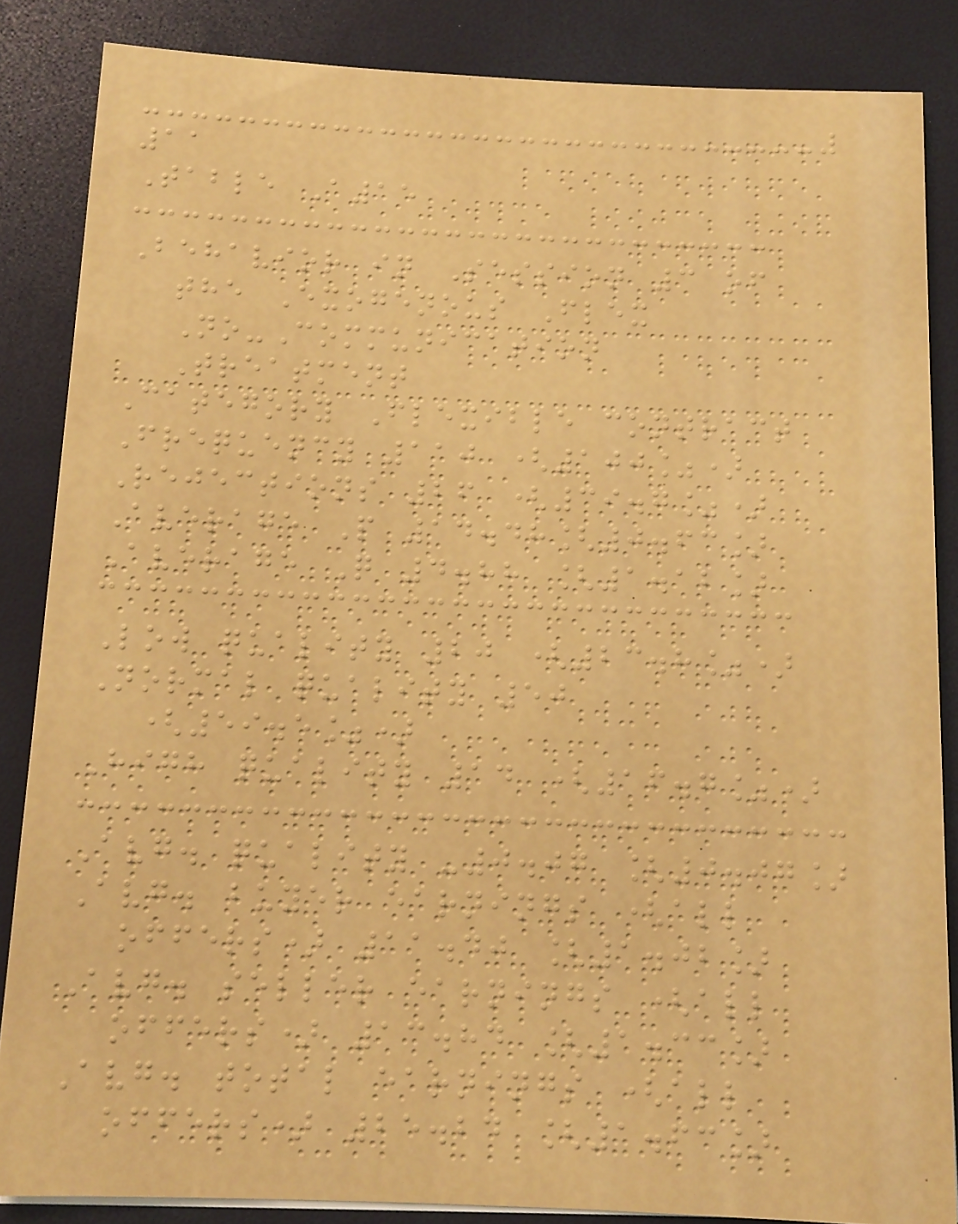11
Table A15
Behavior in Session 3 of
the Exogenous Flex
No-Communication
Treatment
Category Flexible contract
Frequency 110 (100%)
Rejections 26 (39.7%)
Average P 14.48[0.63]
Average Q 4.88 [1.12]
Low quality 20 (23.8%)
Normal quality 50
(59.5%)
High quality 14 (16.7%)
Avg. quality -0.07 [0.07]
Avg. buyer earnings (all
offers) 11.40 [1.02]
Avg. seller earnings (all
offers) 13.84 [1.33]
Avg. total earnings (all
offers) 25.24 [1.63]
